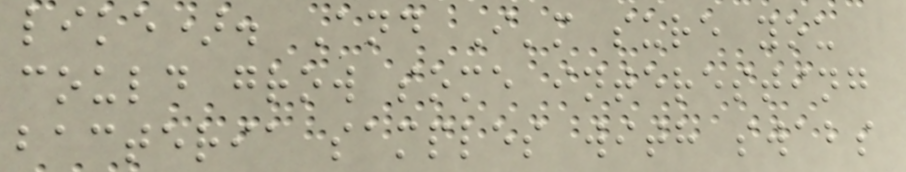like). And I'm sure you
could grow some interesting
bacteria samples with swabs
